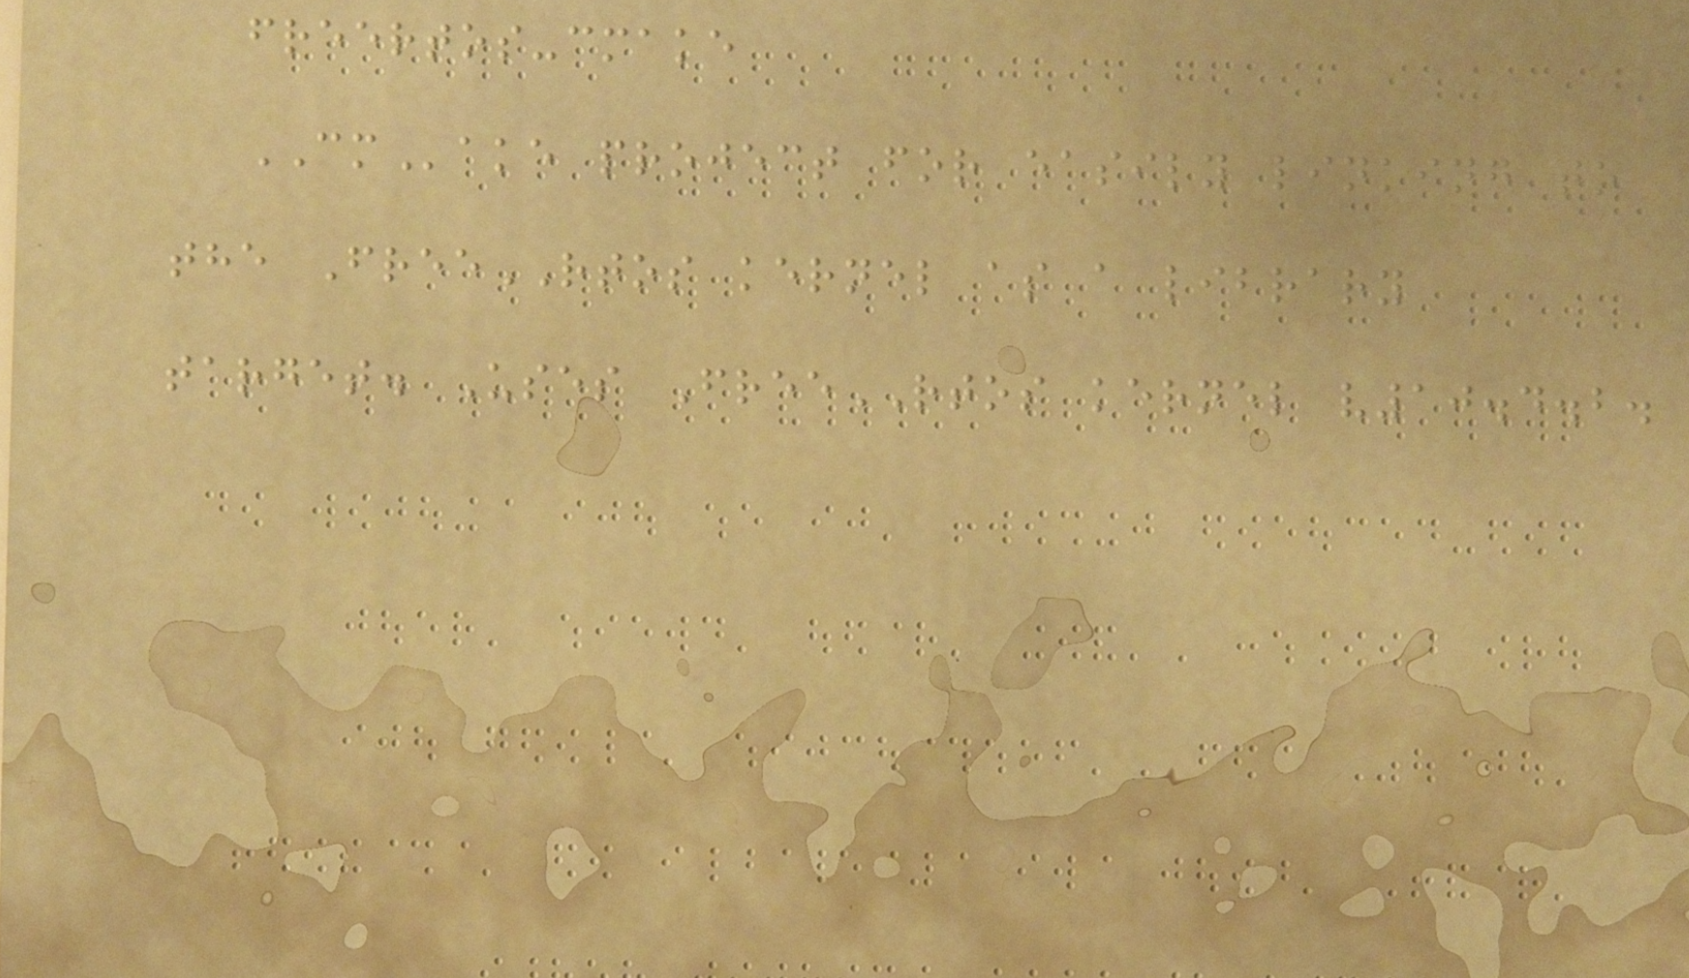freertos-cmake
CMake project for easily linking to
the FreeRTOS kernel as a library
target. Uses FreeRTOS kernel v10.4.2.
